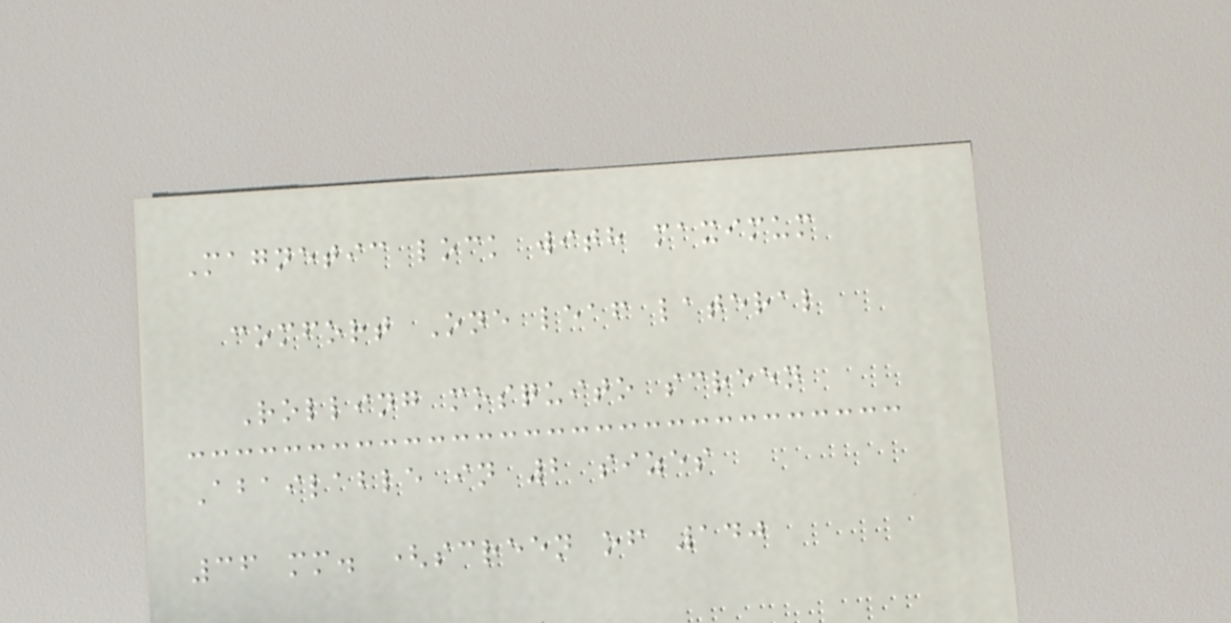Magnetic lock with maximum
comfort One leaf lateral
Rolling mosquito screen
Abailable in 2 sizes
36 mm. (screen of 140
